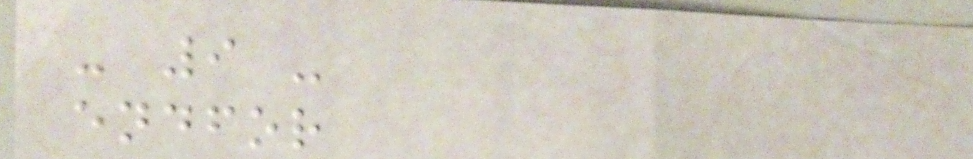- 9 -
endfor
